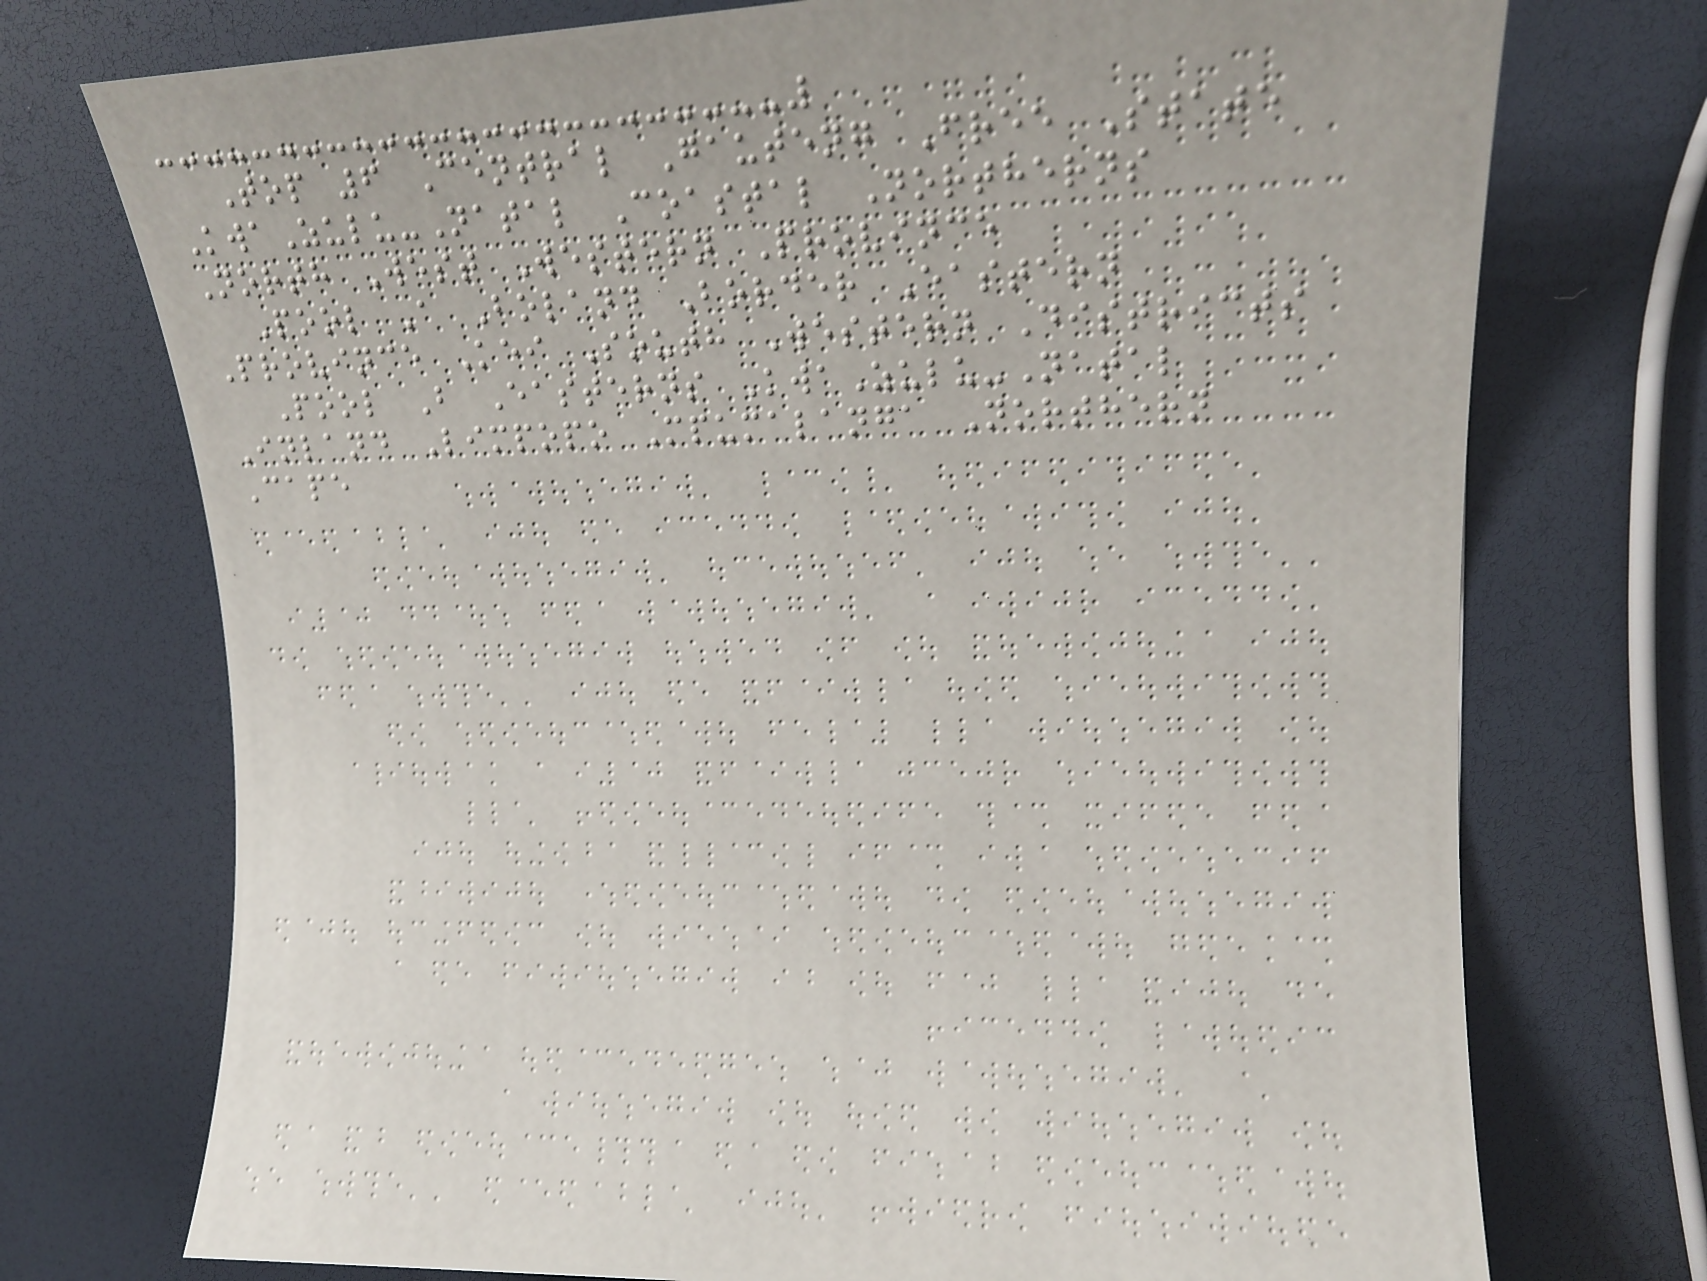Top 6 Central Gauteng Free State
KwaZulu-Natal Coastal Northerns
North West Western Province
Pool A Boland Border Eastern
Province Kei South Western Districts
Pool B Easterns KwaZulu-Natal
Inland Limpopo Mpumalanga Northern
Cape
